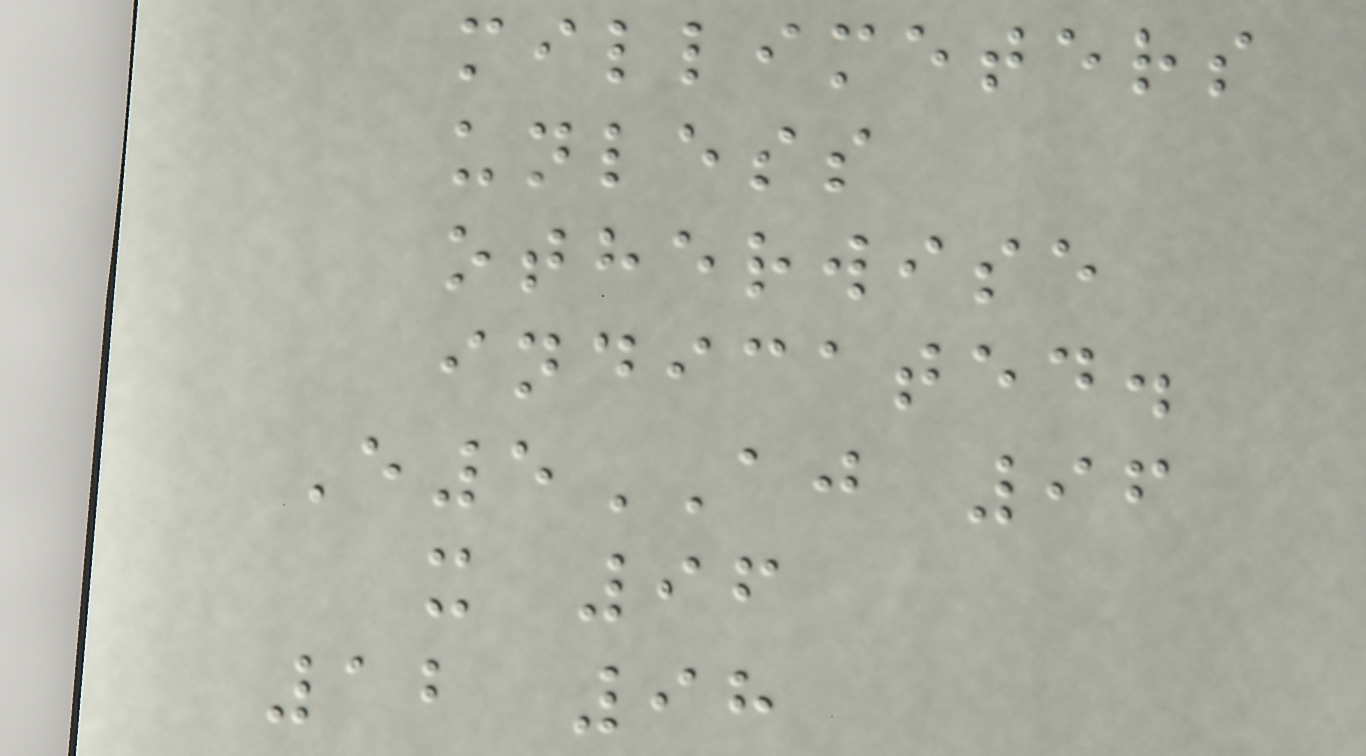millimeters
unless
otherwise
indicated.
E5AJ 96
x 96
12 98
